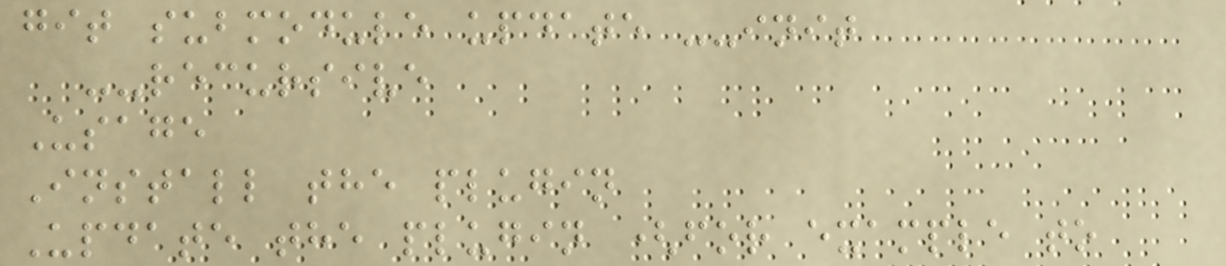git submodule update --init
--recursive
Usage
Install the plugin
Update the plugin (for example to
